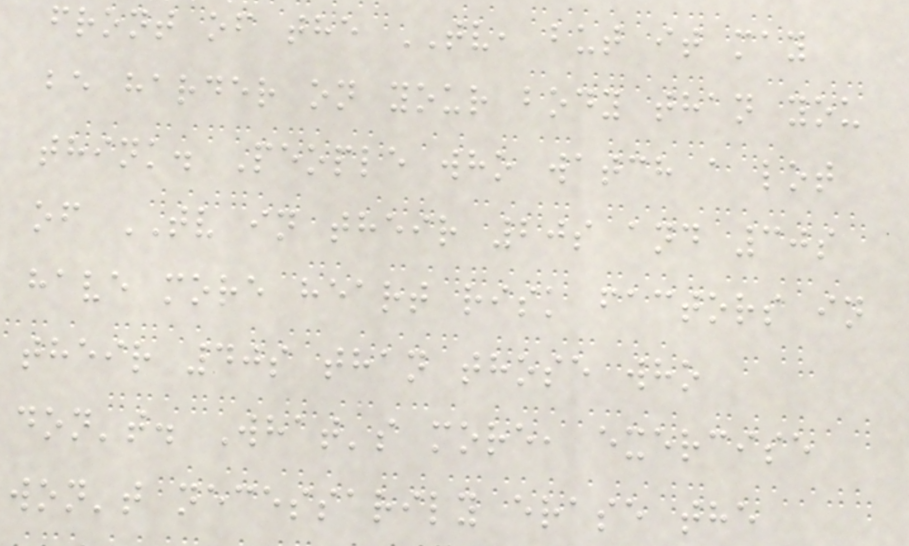front of the TV, but it may
be harder on your body than you
think. People who watch a lot
of TV in their 20s and 30s
have more heart risk factors in
their 40s than those who
don't. What's more, exercise
won't necessarily erase the
